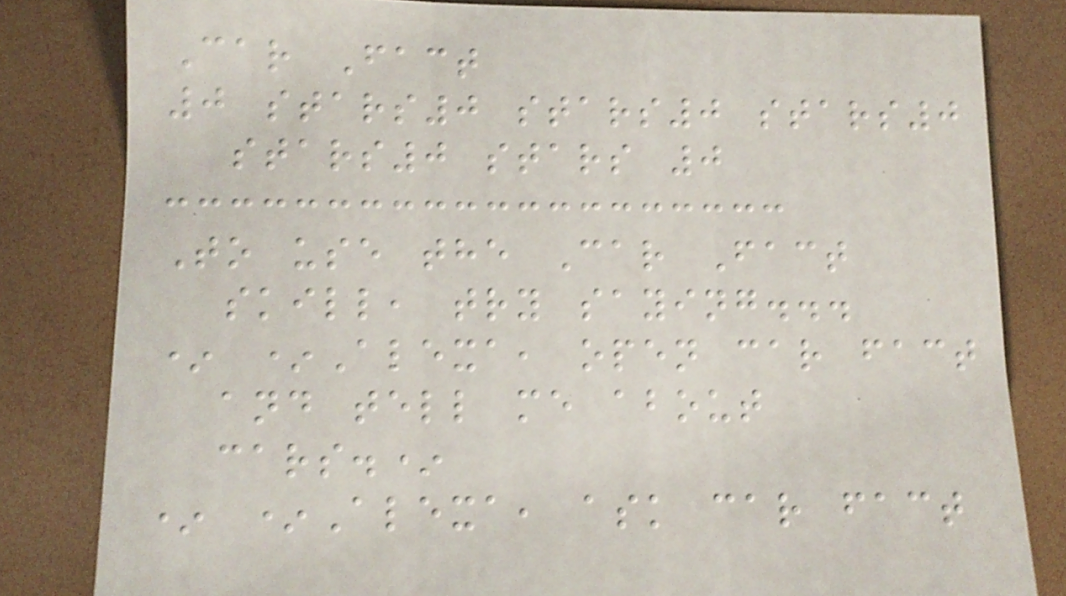Car Fact
0 stars0 stars0 stars0
stars0 stars 0
To use the Car Fact
skill, try saying...
* *Alexa, open car fact
and tell me about
cars.*
* *Alexa, ask car fact
